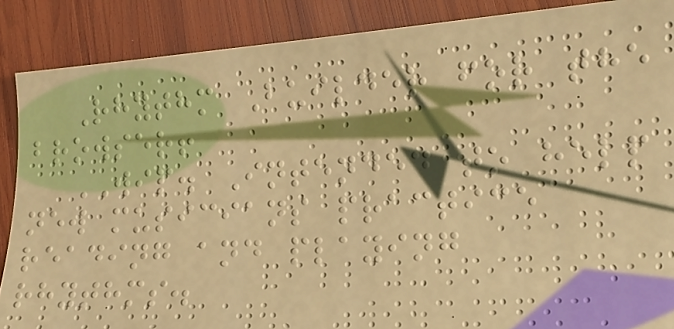Rhythm Builder for the
browser!
WIP. Intended to help
new musicians practice
reading and playing
rhythms.
